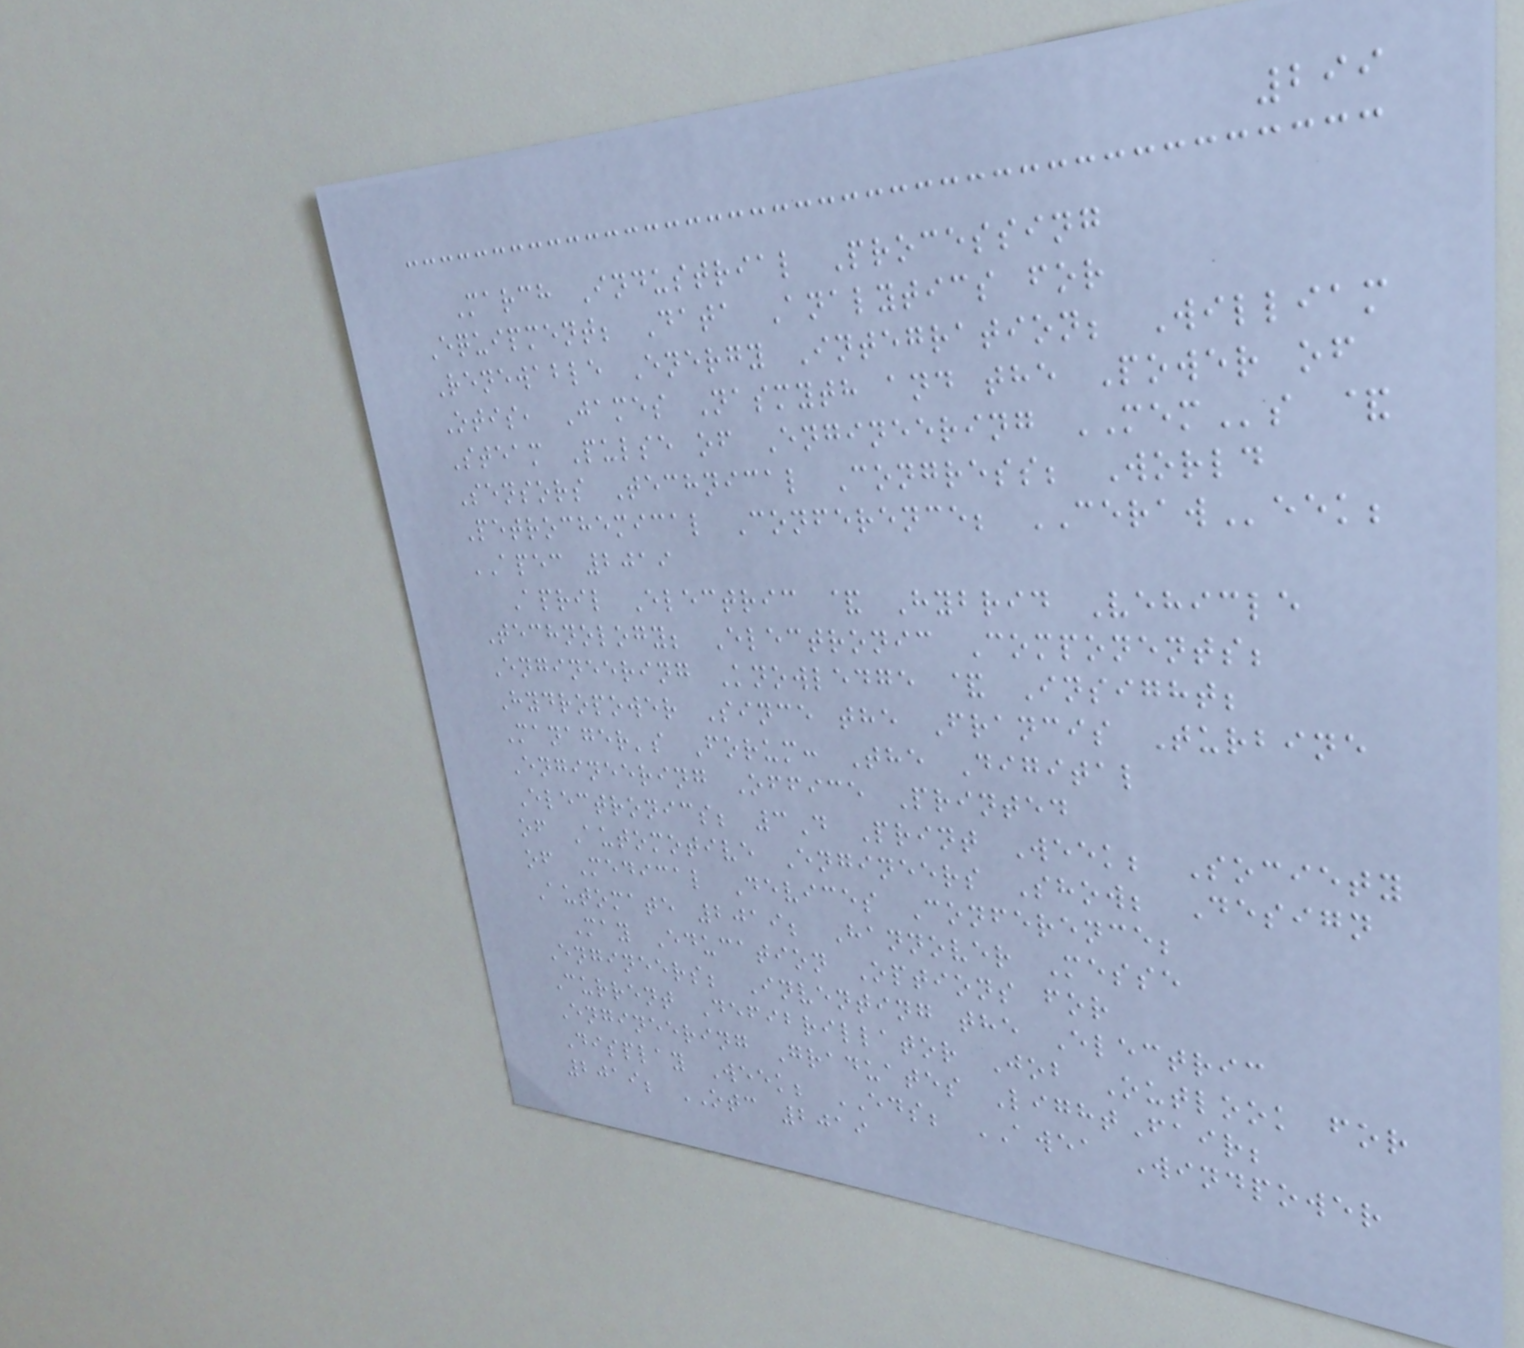299
March Industrial Processing
Equipment; Data Analytics for
Renewable Energy Integration; William
Otis, James Nasmyth and the Power of
Steam Pulse of Engineering MEMs &
Sensors Technical Congress; World
Petrochemical Conference; CERAWeek;
APEC 2019
April Electric & Hybrid Vehicle
Technology; Electronic Components;
Engineering Knowledge & Insight;
Hydropower Since the Francis Turbine
Manager's Forum: The Digital
Engineering Office Printed
Electronics; 3D Print Week; Society
of Automotive Engineers Show; Design
of Medical Devices Conference;
Automate 2019; Hannover Messe
May Education Options for
Engineers; Inventing the Electric
Current Defibrillator Job Outlook for
Engineering Graduates LightFair;
Display Week; EDS; AWEA Windpower
2019; OTC 2019
